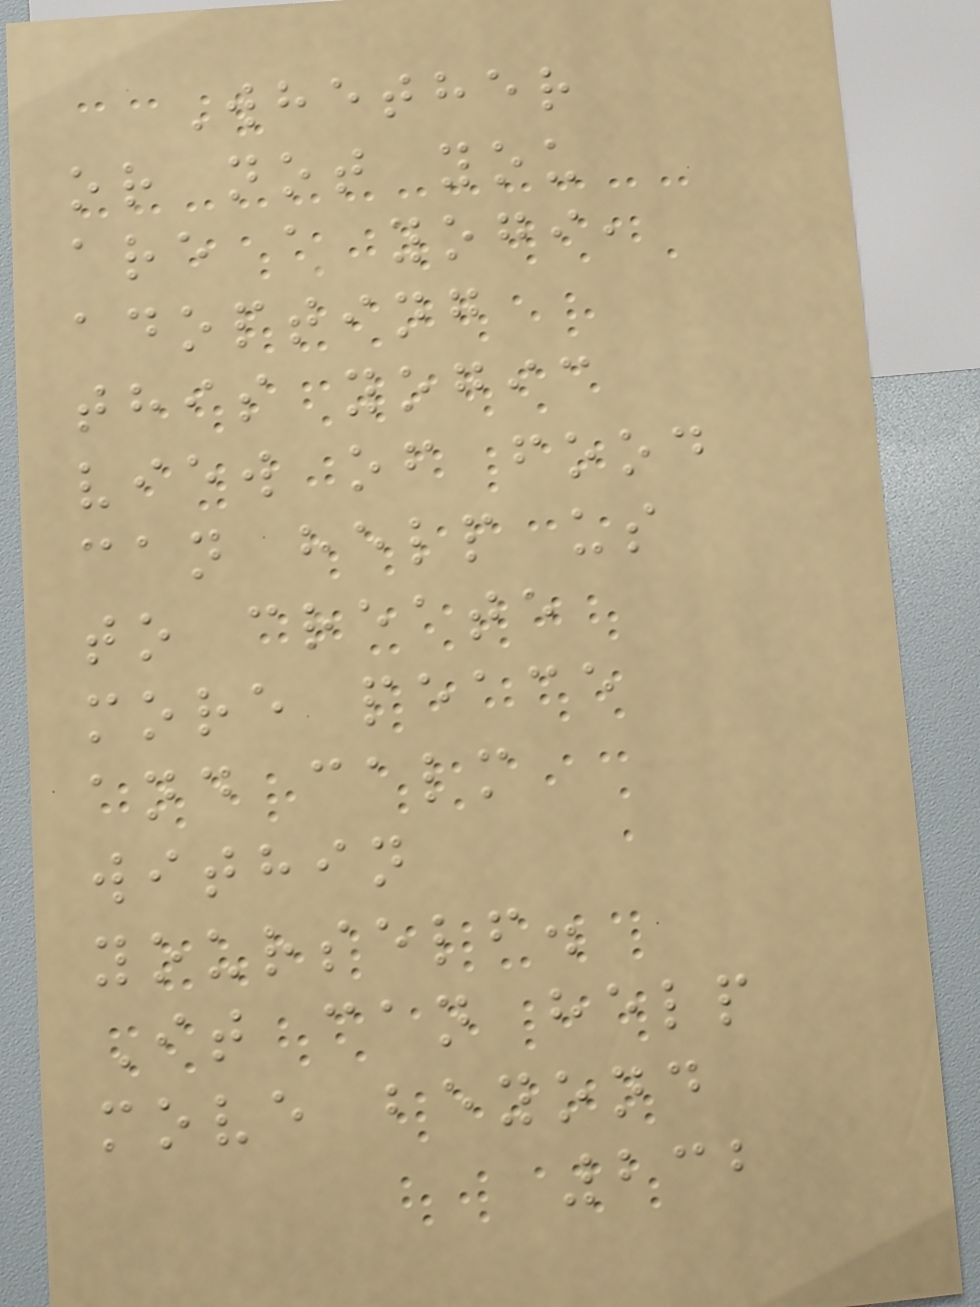Whether
or not you
are a yogi,
adopting
this yogic
view of food
can help us
to create
more peace
and calm
within
yourself.
It can help
move beyond
232
